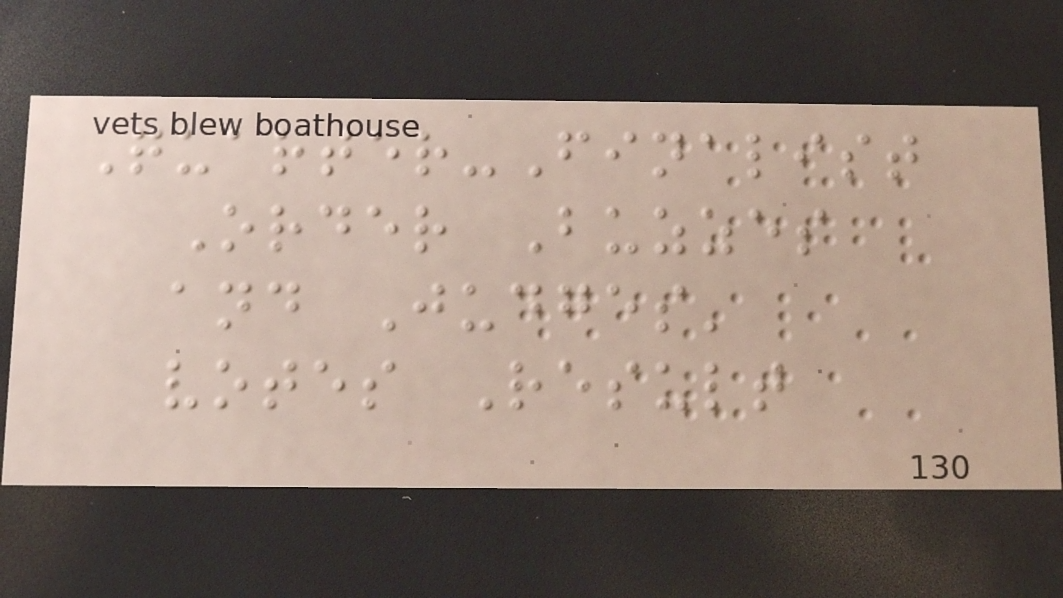Quarter-Finalist
Order Buzzes
and Judges'
votes Result
